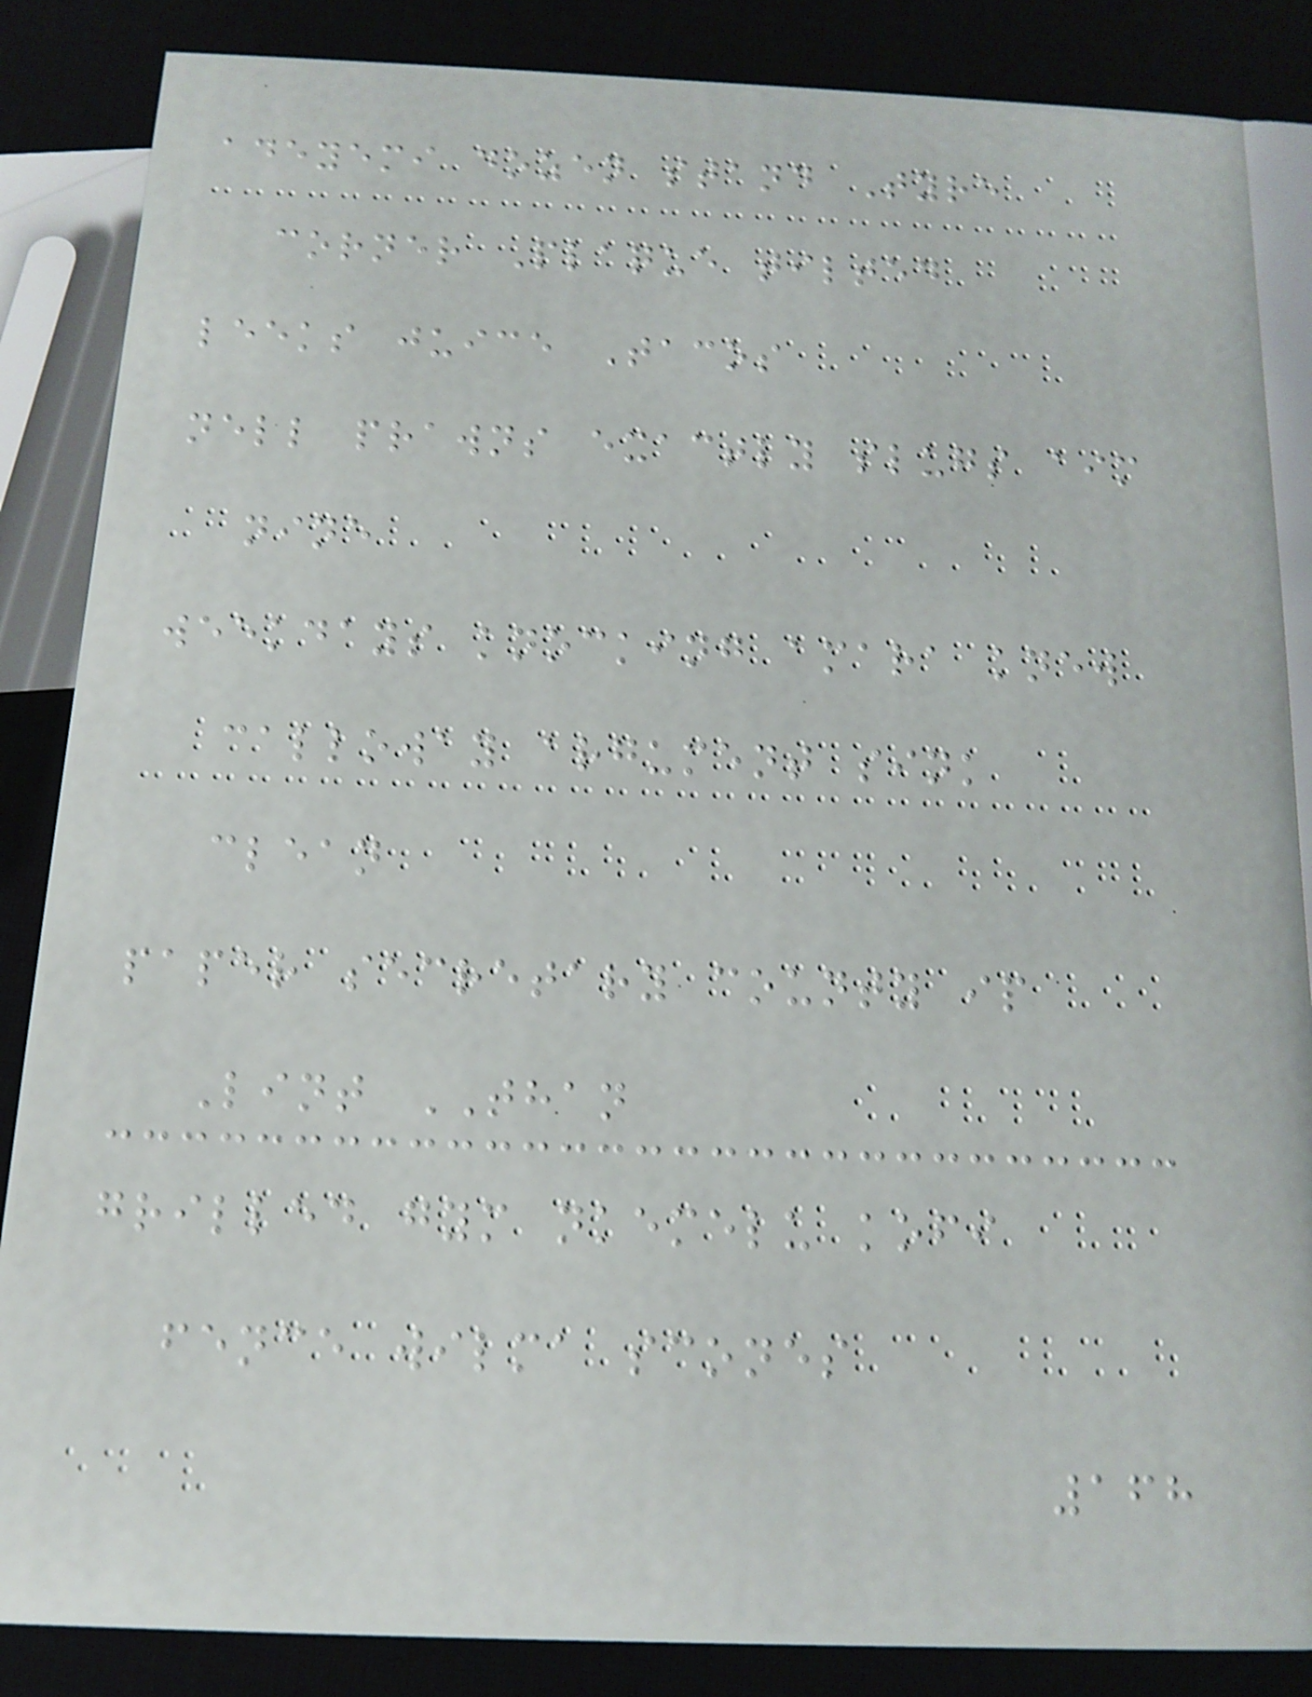adeyemi dozen stand Tyre
corner Plaque tilted
leeks juice Tacos
nell prawns exactly slugs aim
nine
weekdays knocking amara knew
calloway argument sink
clean
paper secretary county ip
Lint THAN
grilled gym nkemelu kofi
fence wilma scones
168
